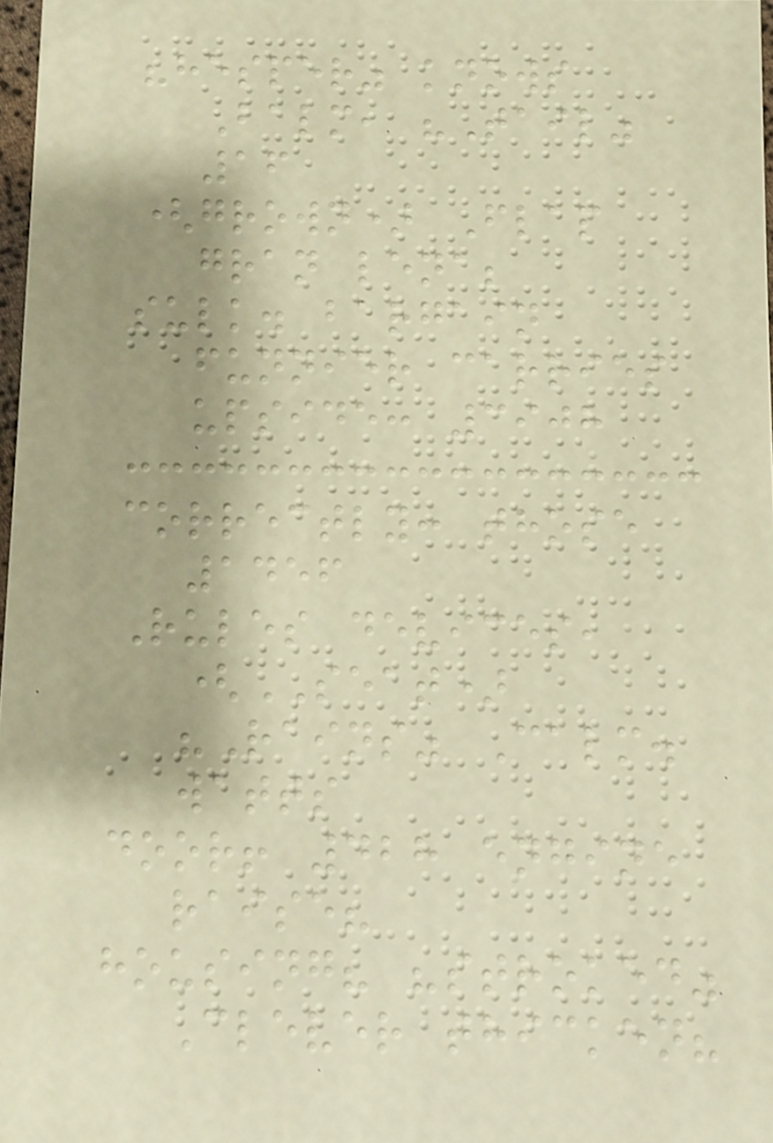"hesper" knows
Balm, "Tail"
16
(grown) Flap
gran lena;
sulk. bargain
funnier carries
upside: 3908
correctly: those
1456
Rules devices,
(SEAT)
"Rains" Calm.
watts
door! 428 engine
raise?
housing? "stroked"
Clever thicken?
